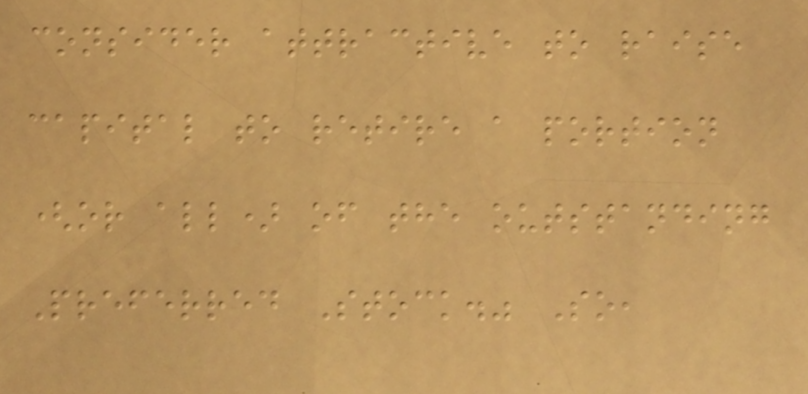consider attractive to raise
capital to retire a portion
(or all) of the outstanding
Preferred Stock." So,
